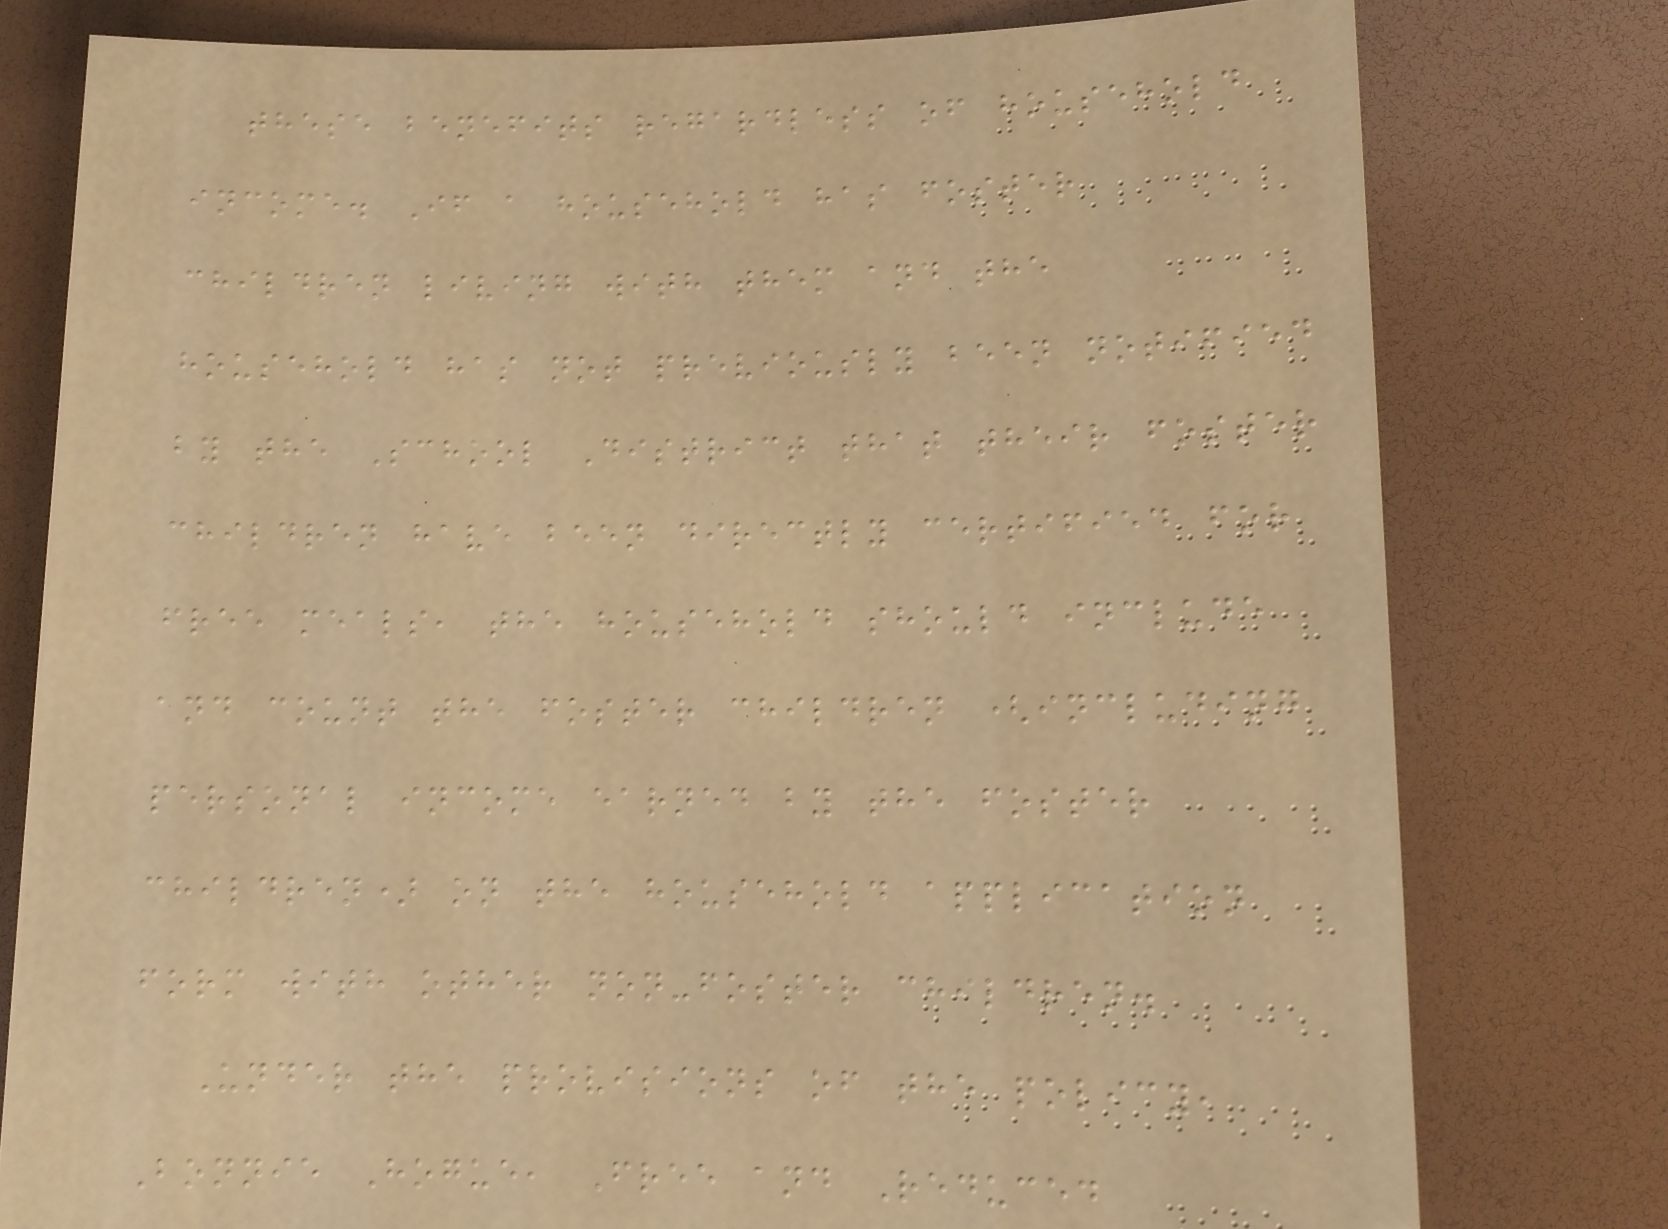these benefits regardless of household
income. If a household has foster
children living with them and the
household has not previously been notified
by the School District that their foster
children have been directly certified for
free meals, the household should include
and count the foster children (including
personal income earned by the foster
children) on the household application
form with other non-foster children.
Under the provisions of the policy,
Bonnie Hogue, Free and Reduced
